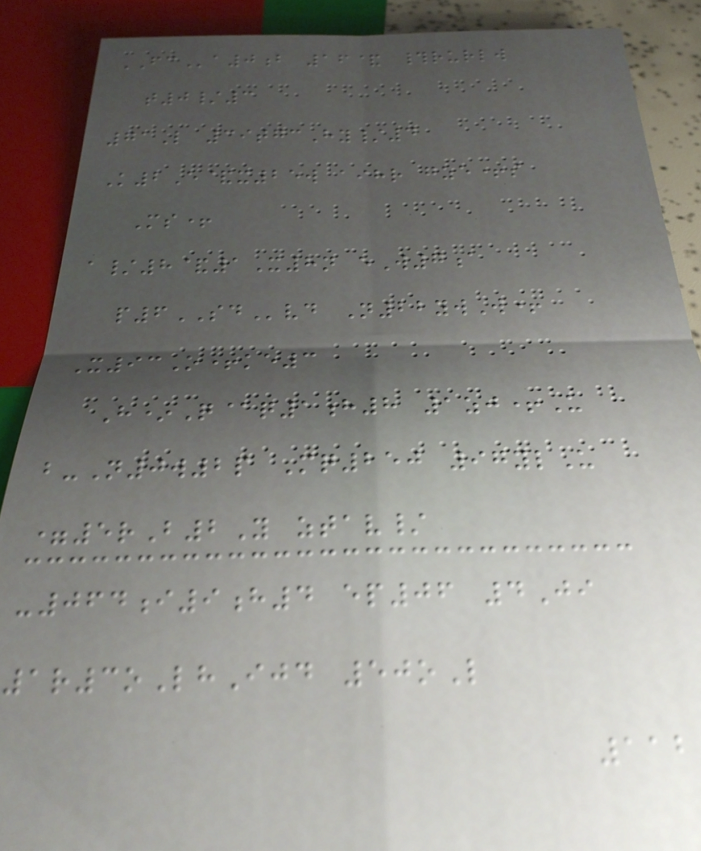FCa0b 16& #rurlw
t0/3
71L 39tgcHy/4
K2E&x25w aihr gze+s
Ms+
a/8&1X8n eW7a
p6SDvd N22ywW+
X93O+ke3
H*Q@q1h8 1zj+U
b-N0w2p Mq250 97ylU
=5rB2Y ztav/
-064i9h4 ep06 4Ji
1r3oLhIjd 50oL
112
